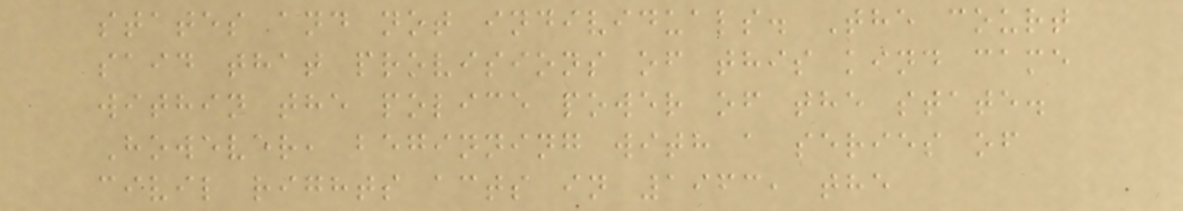states and not individuals. The court
said that provisions of this kind came
within the police power of the state.
However, beginning with a series of
civil rights acts in 1963, the
